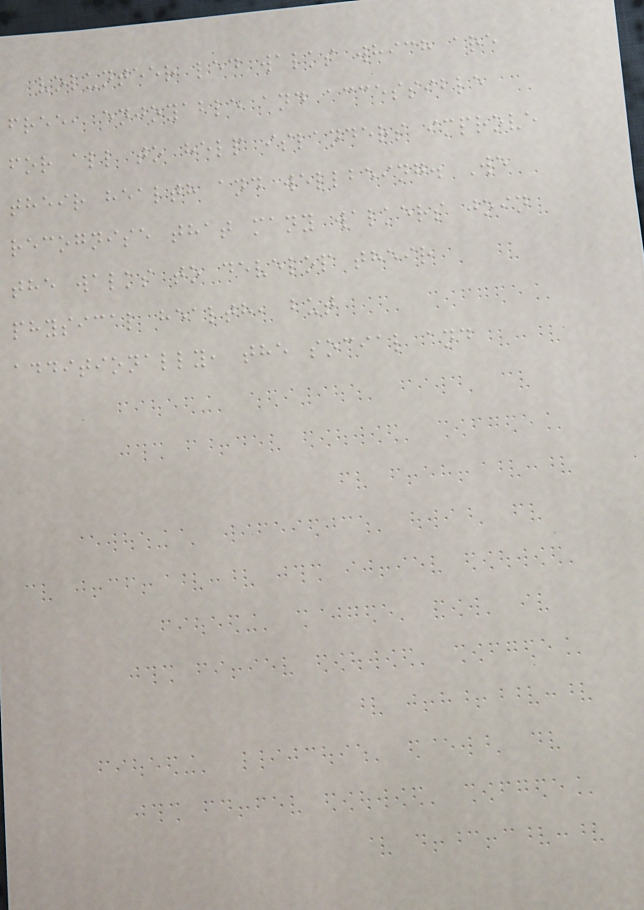volunteer led walks which are
free, enjoyable and accessible
for all to help islanders improve
their health and wellbeing. We
recognise that many walkers join
the walks to develop their
physical health, but
additionally, the social and
